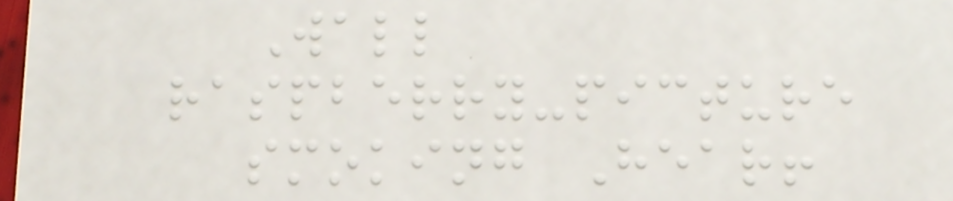Wall
raspberry-picture
smoking Hear!
